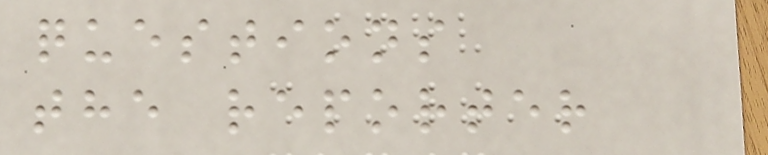questions
the reporter
